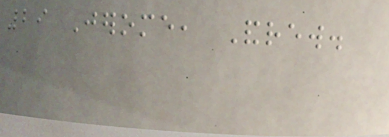29 Jerome, Andrew.
